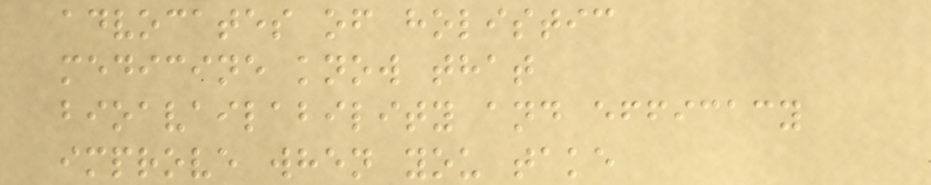advocates of holistic
medicine know that
bioavailability and efficacy
improve when you take
